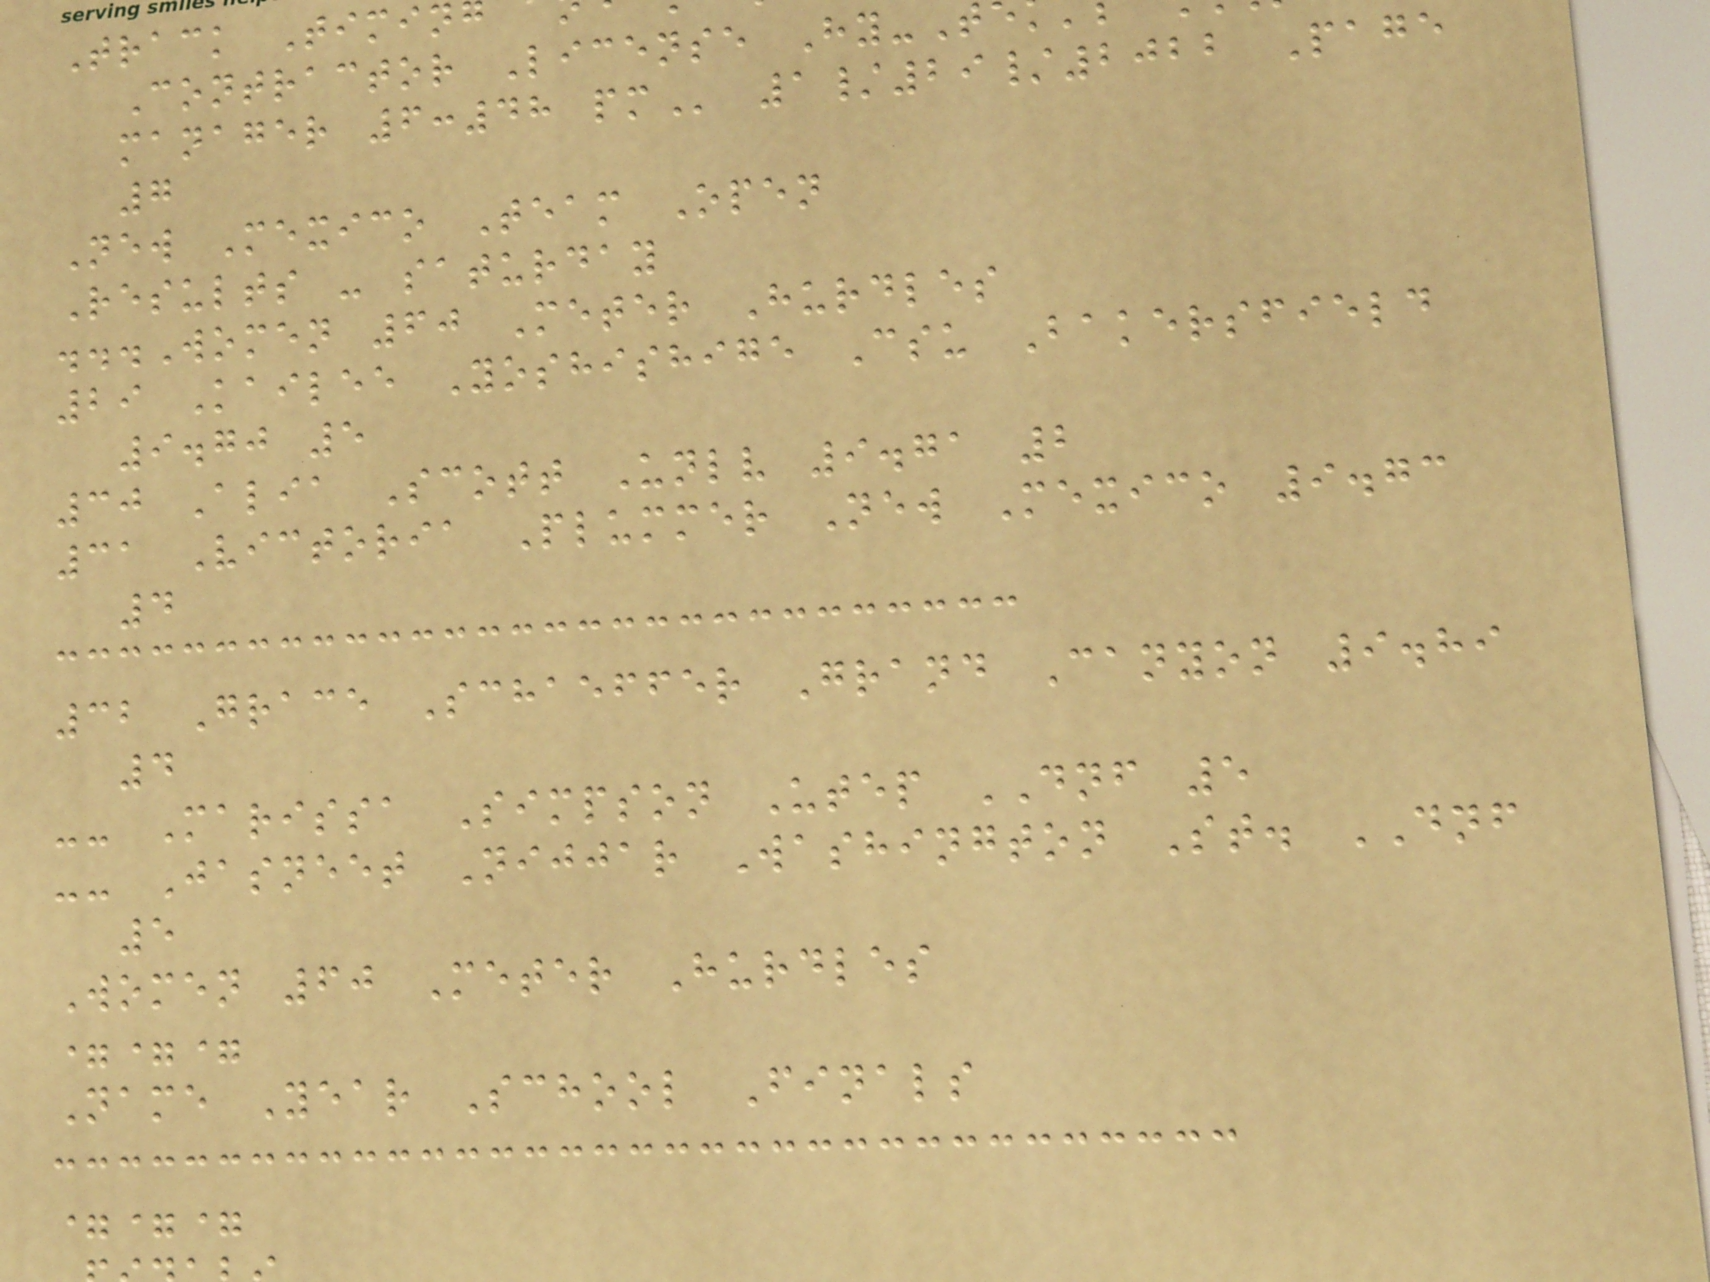Track Timin
Contractor License Hy-T
manager 6:48
7
New Mexico Team Open
Results - saturday
...Women 60 Meter Hurdles
29 Kailee Yoshishige Csu Bakersfield
9.70 5
30 Alia Scott Unlv 9.71 2
31 Victoria Plummer New Mexico 9.73
4
32 Grace Schaeffer Grand Canyon 9.89
4
-- Marissa Simpson Utep DNF 5
-- Jasneet Nijjar Washington St. DNF
5
Women 60 Meter Hurdles
===
Name Year School Finals
===
